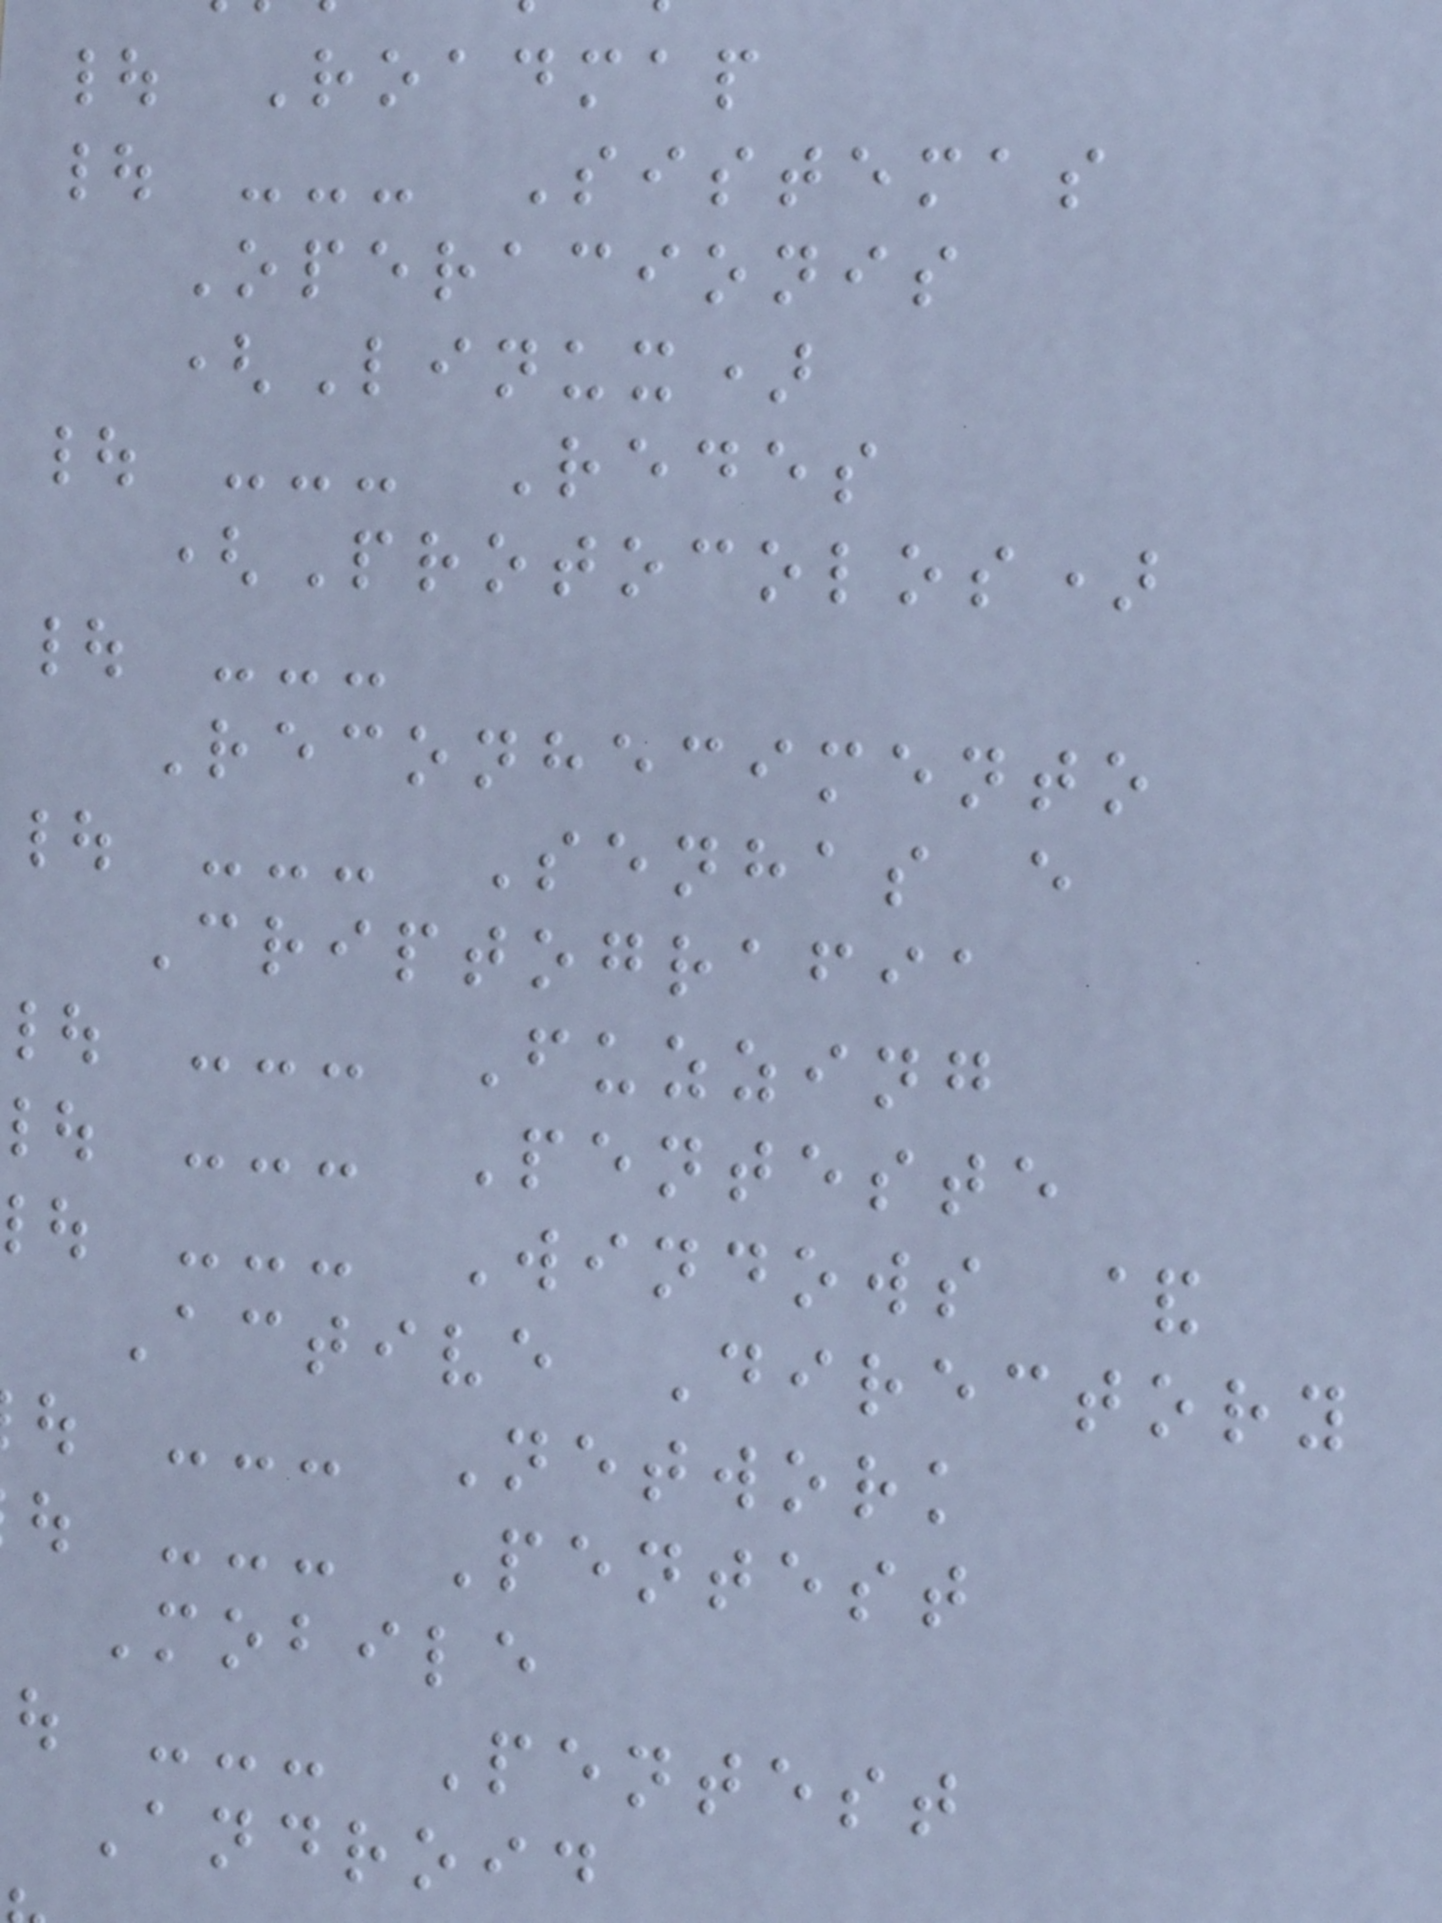| Roadmap
| --- Sistemas
Operacionis
(Linux)
| --- Redes
(Protocolos)
| ---
Reconhecimento
| --- Senhas e
Criptografia
--- Fuzzing
--- Penteste
--- Windows &
Active Directory
--- Network
--- Pentest
Mobile
--- Pentest
Android
